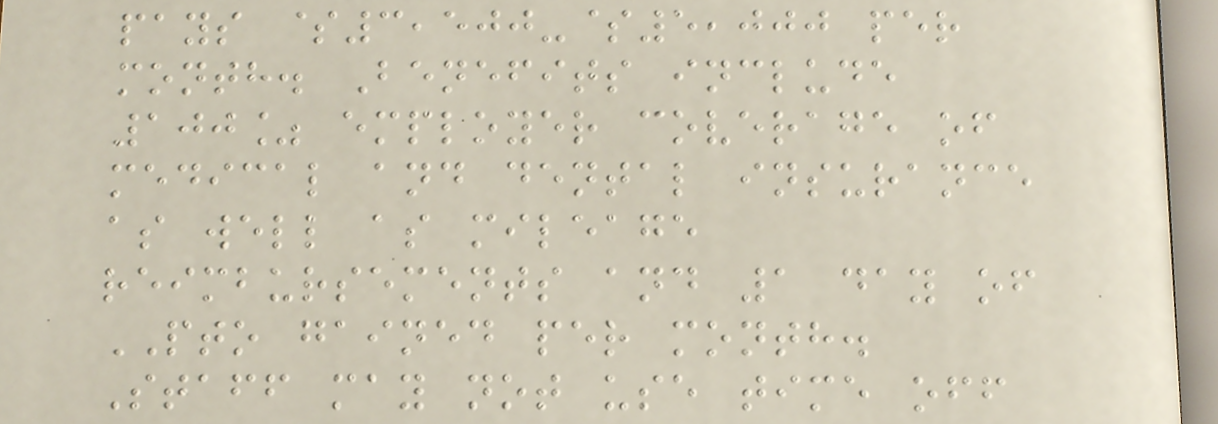pays $3,500-$5,000 per
month. Benefits include
100% employer coverage of
medical and dental insurance
as well as mileage
reimbursements and 1 day of
PTO gained per month.
Staff may not use time off
